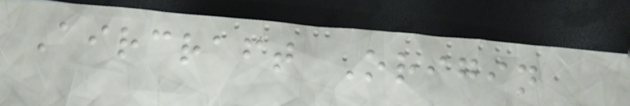Aircraft Origin
